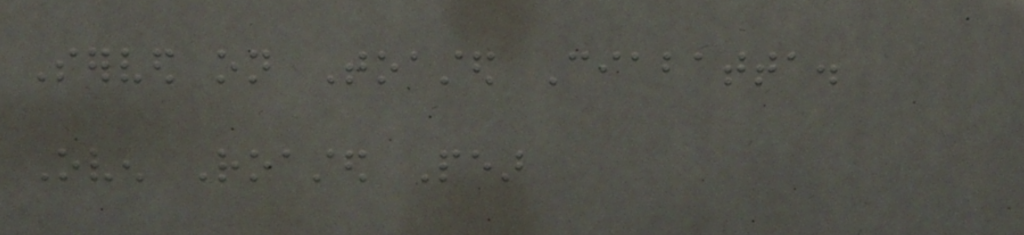Served on Toasted Ciabatta.
Oven Roasted Pear
